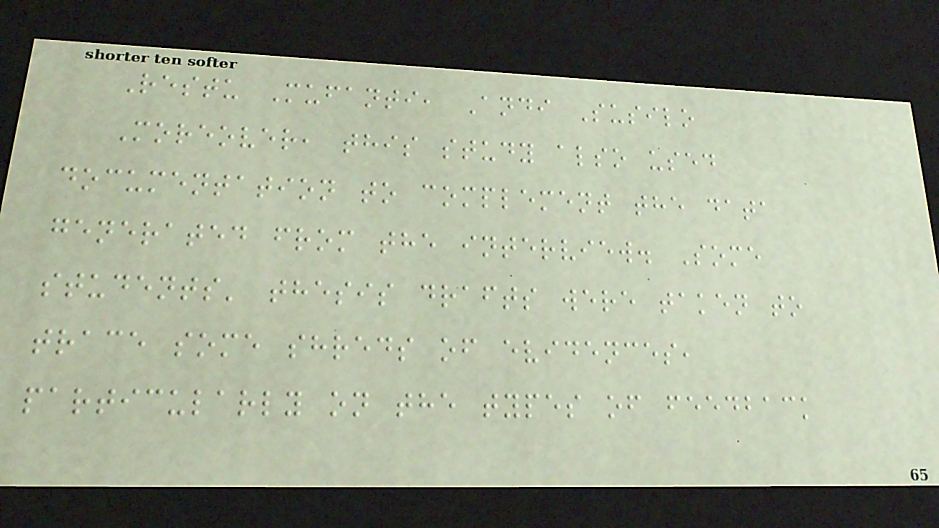Restu Mufanti, Andi Susilo
Moreover, this study also used
documentation to complement the data
generated from the interview. Some
students' thesis drafts were taken to
trace some shreds of evidences,
particularly on the types of feedback
